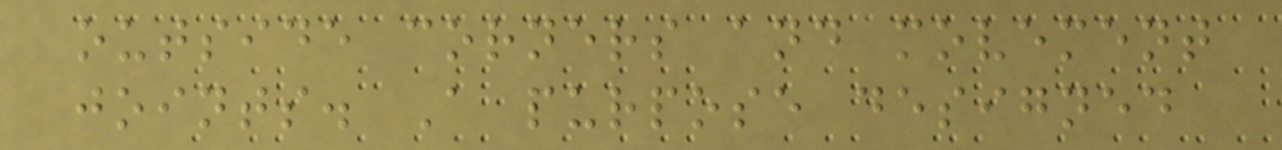outside corners and movement
joints. A purpose designed
